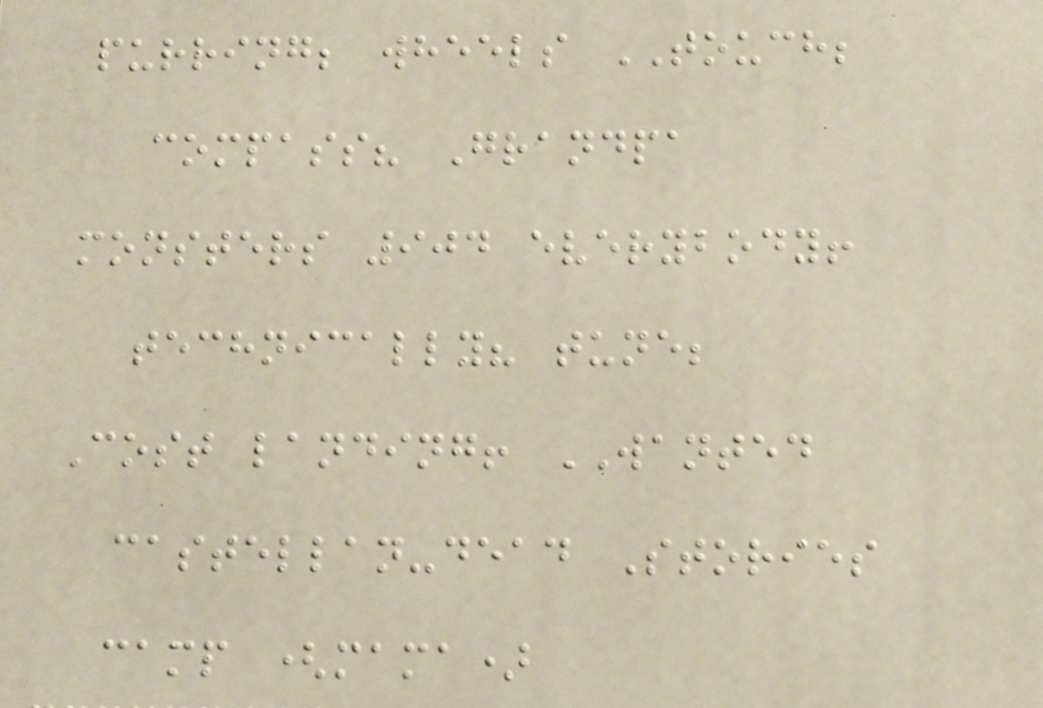purring; wheels TOUCH;
compass? Grandpa
monsters 904 everybody!
technically? tune;
Cost landing! WANTED
castellan-dead Stories
camp (mama)
